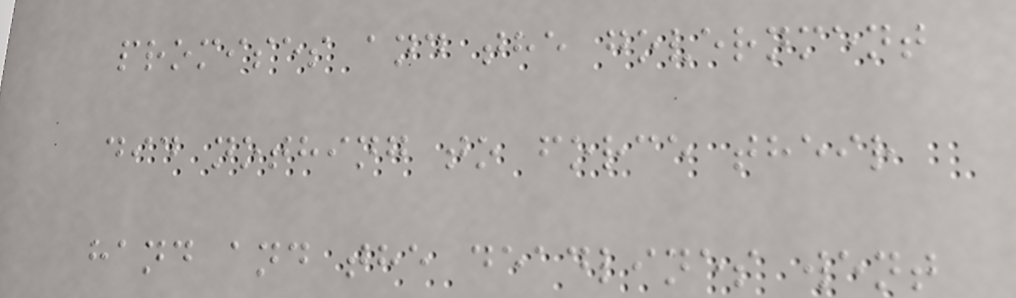promises and the government
did nothing to force their
hand and the deadlines went
